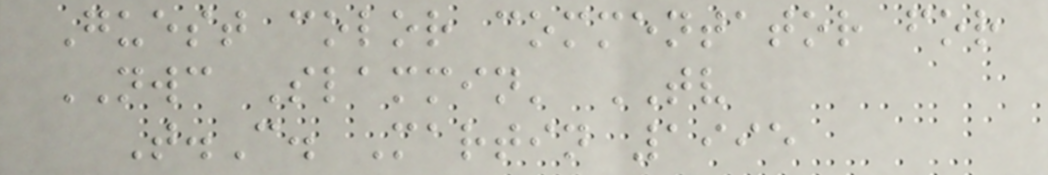Guest color commentator for
NWC Slammin' TV
T.C. Martin 1995
